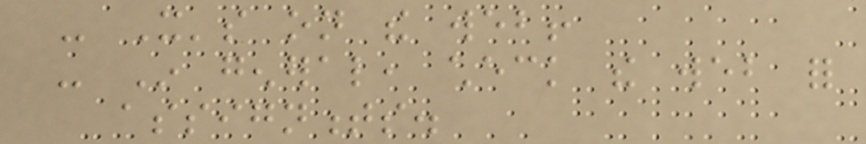- It's on the web!
- In general, check the web for
assignments.
